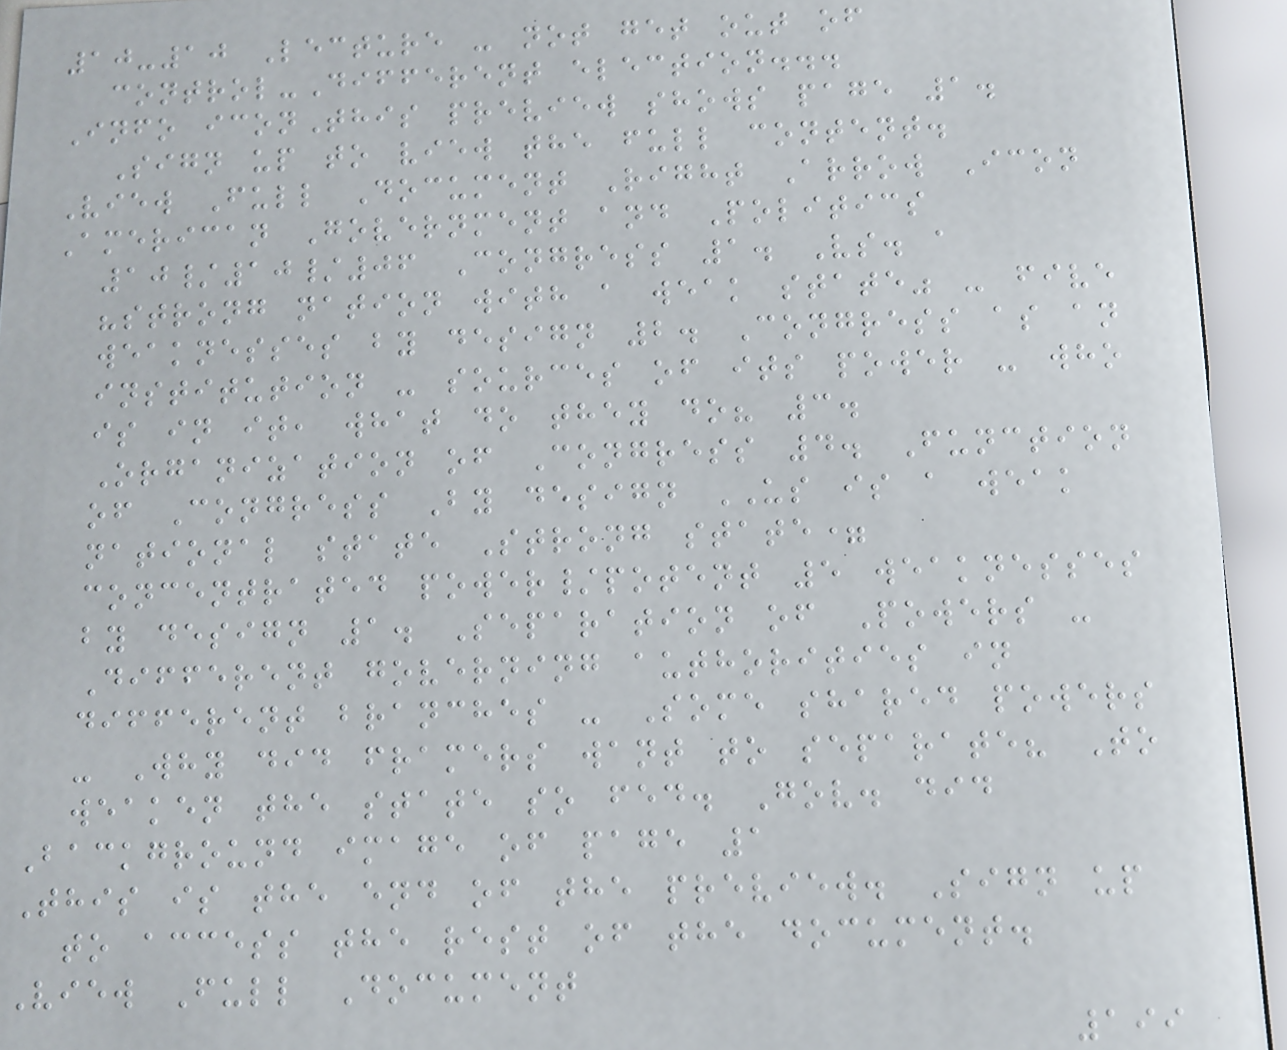10-10 Lecture - not get out of
control-Different election...
Info iconThis preview shows page 1.
Sign up to view the full content.
View Full Document Right Arrow Icon
American Government and Politics
10/10/06 Congress 1. Vs. a
"strong nation with a weak state" - five
weaknesses by design 2. Congress as an
institution - sources of its power - who
is in it, what do they do? 3.
Organization of Congress 4. Function
of Congress By design US is a weak
national state Strong state=
concentrated power/potent 5 weaknesses
by design 1. Separation of Powers -
Different governing authorities in
different branches - Some shared powers
- Why did framers want to separate? To
weaken the state so fed. Gov. did
Background image of page 1
This is the end of the preview. Sign up
to access the rest of the document.
View Full Document
199
